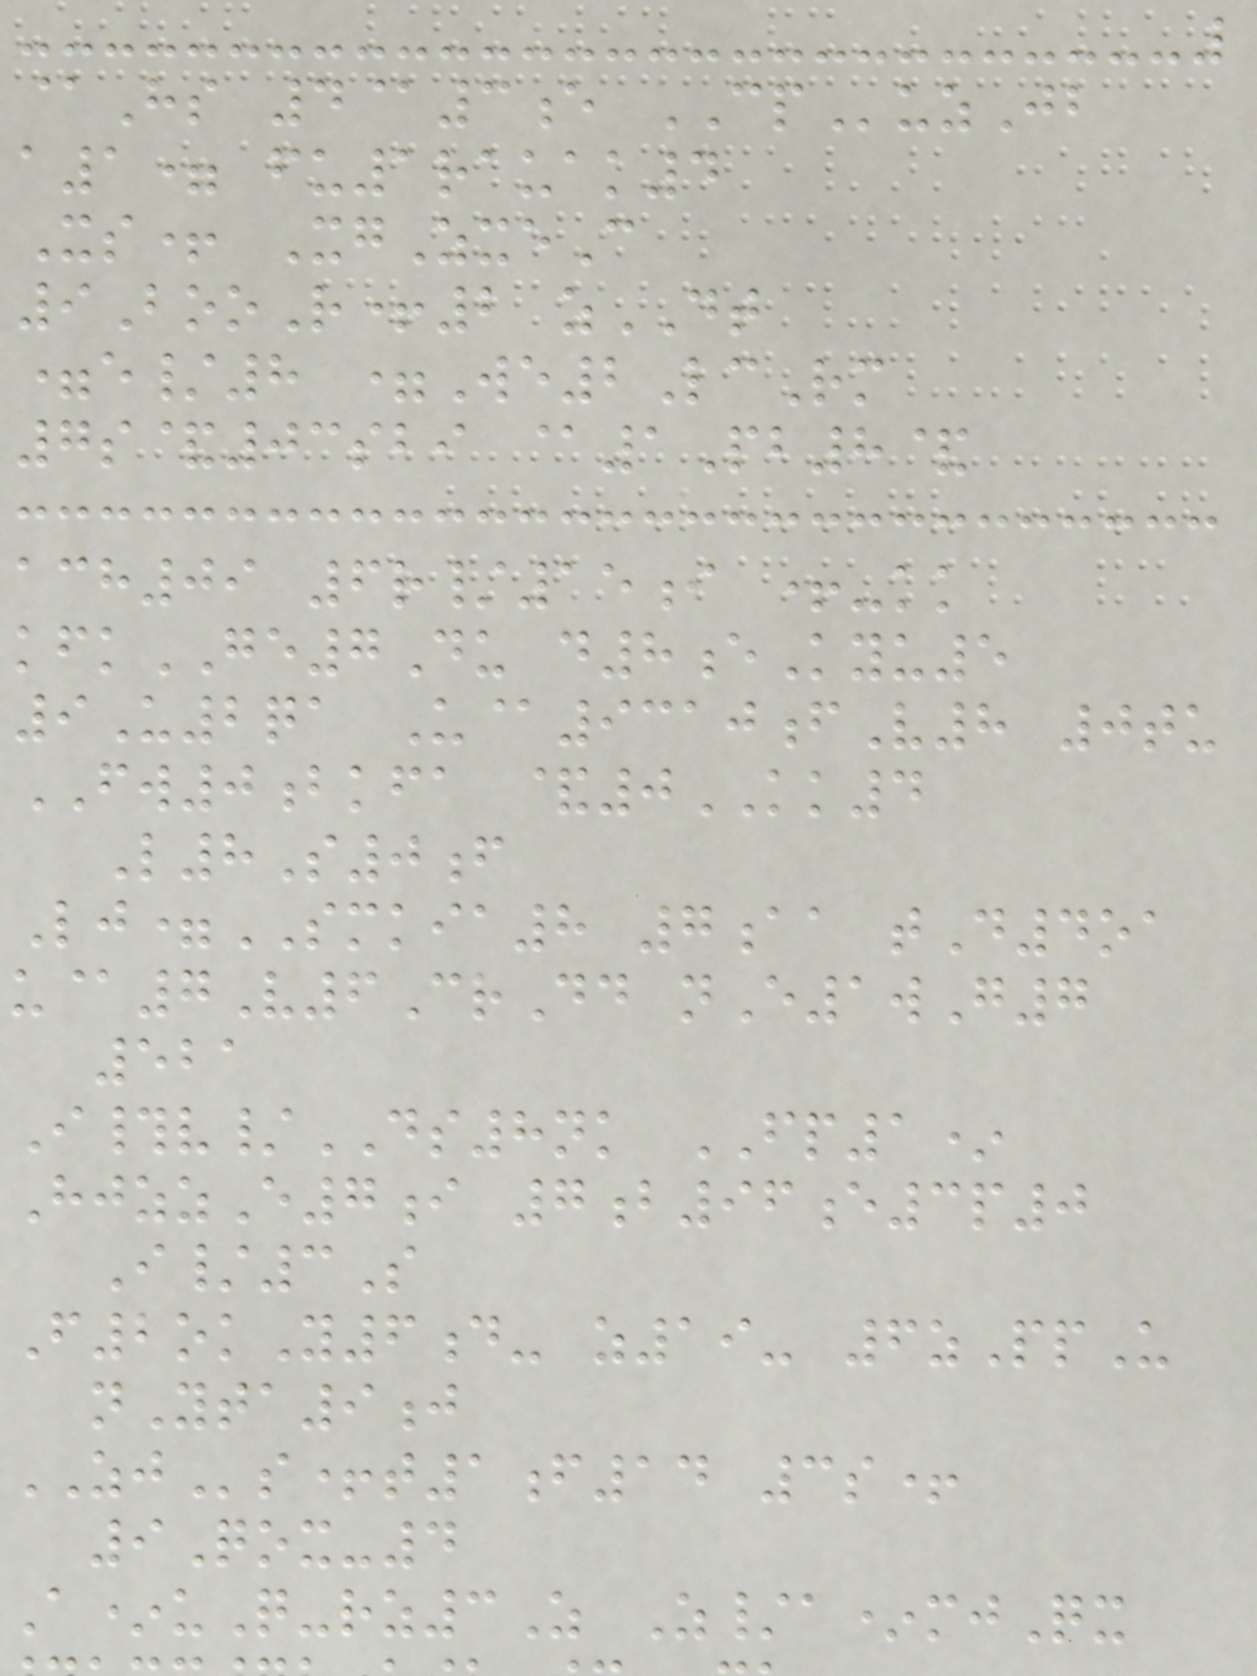@Hs 4@3e CPuzJb
a1= fu1rauak4
Xs+ XgZxeC
9BooR+2 zDT
=e/8 =We2LcRm
7s&03sbi @1Pb8&
ach09 6r/15i +-kk
kfkGE7Du d8eKyu5
9U2qa U@9310fV8 0tu
FW0bkfa &0KK4
L8S0f
Lj=SMKIA8 7aa tD4oa
u@7V6CrDd nE1wG7
521
I#v/DS8nk FP1*
HjzzE7i 7b96e3p0
I/3S
F2okY6d- z19- 6zPpU
nYta9j
ZJs+t1f14 3s+
9Qox-4
A*uQ-rz3Z Z/a*mjQx
